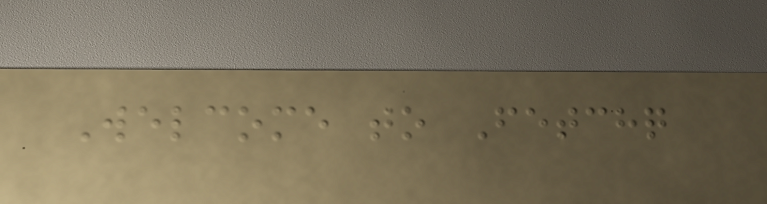Welcome to Fetchq
